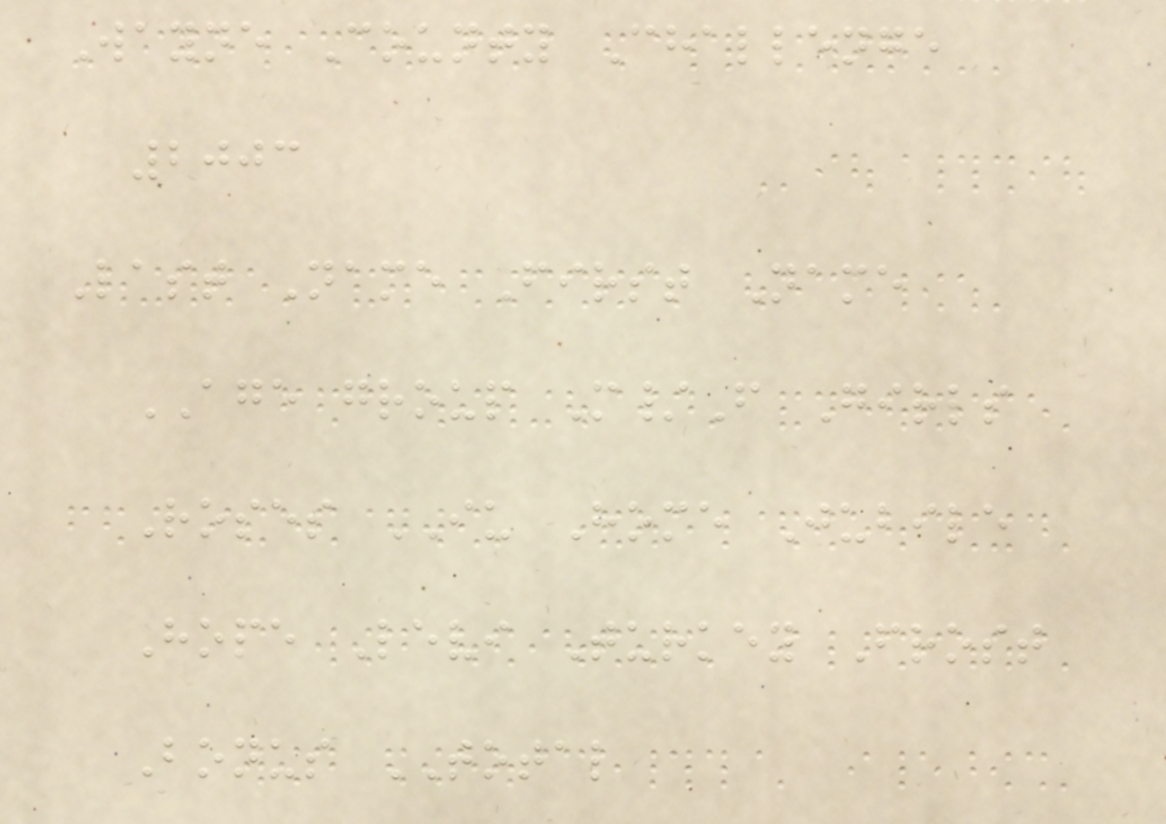Wayne County Challenge
2003
Last Name First Name
AGE group M/F Girls
Roses IU Home Jubile
Hope Levi Turkey Frost
Bonus TOTAL
